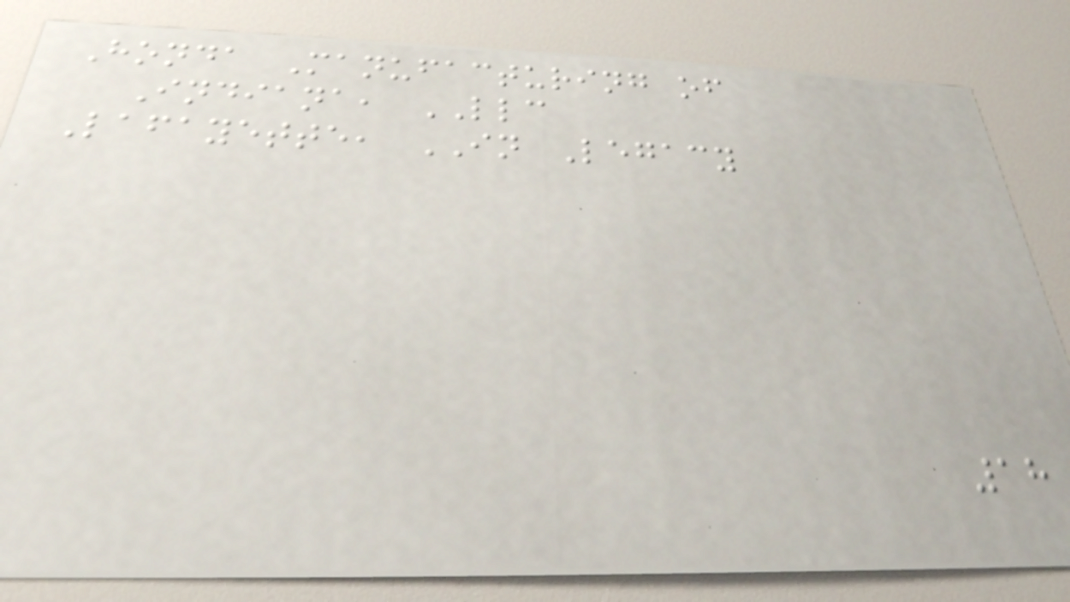Honda Manufacturing of
Indiana, LLC
Lafayette, IN Legacy
18
